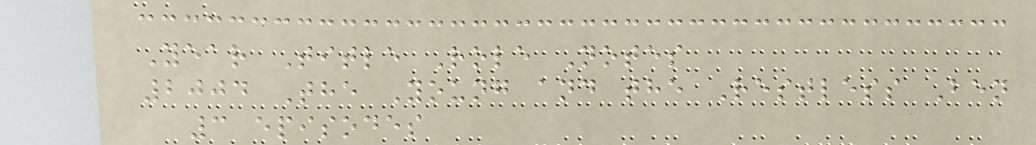Year Title Role Notes
2004 The Young and the Restless Ben
3 episodes
